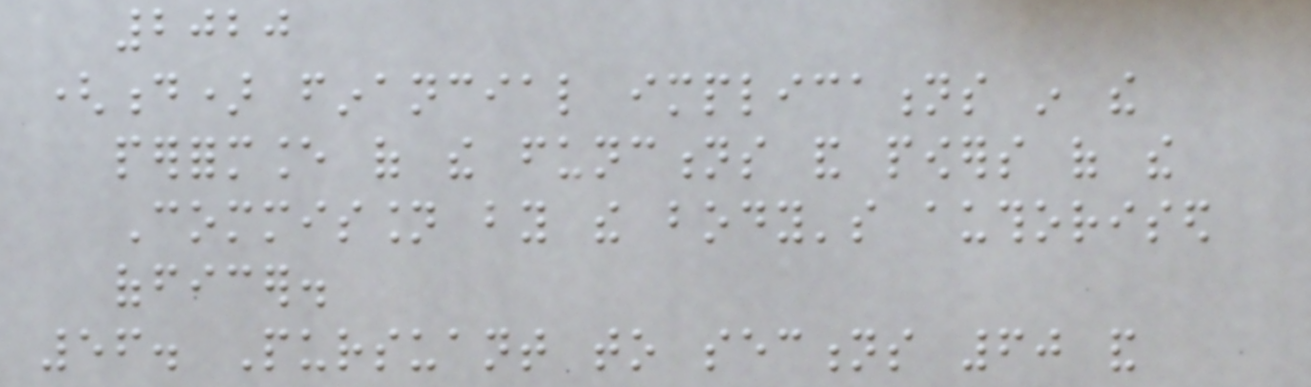2020
(d) financial implications in the
performance of the functions and powers of the
Commission by the body's authorised
officer.
56. Pursuant to sections 60 and
